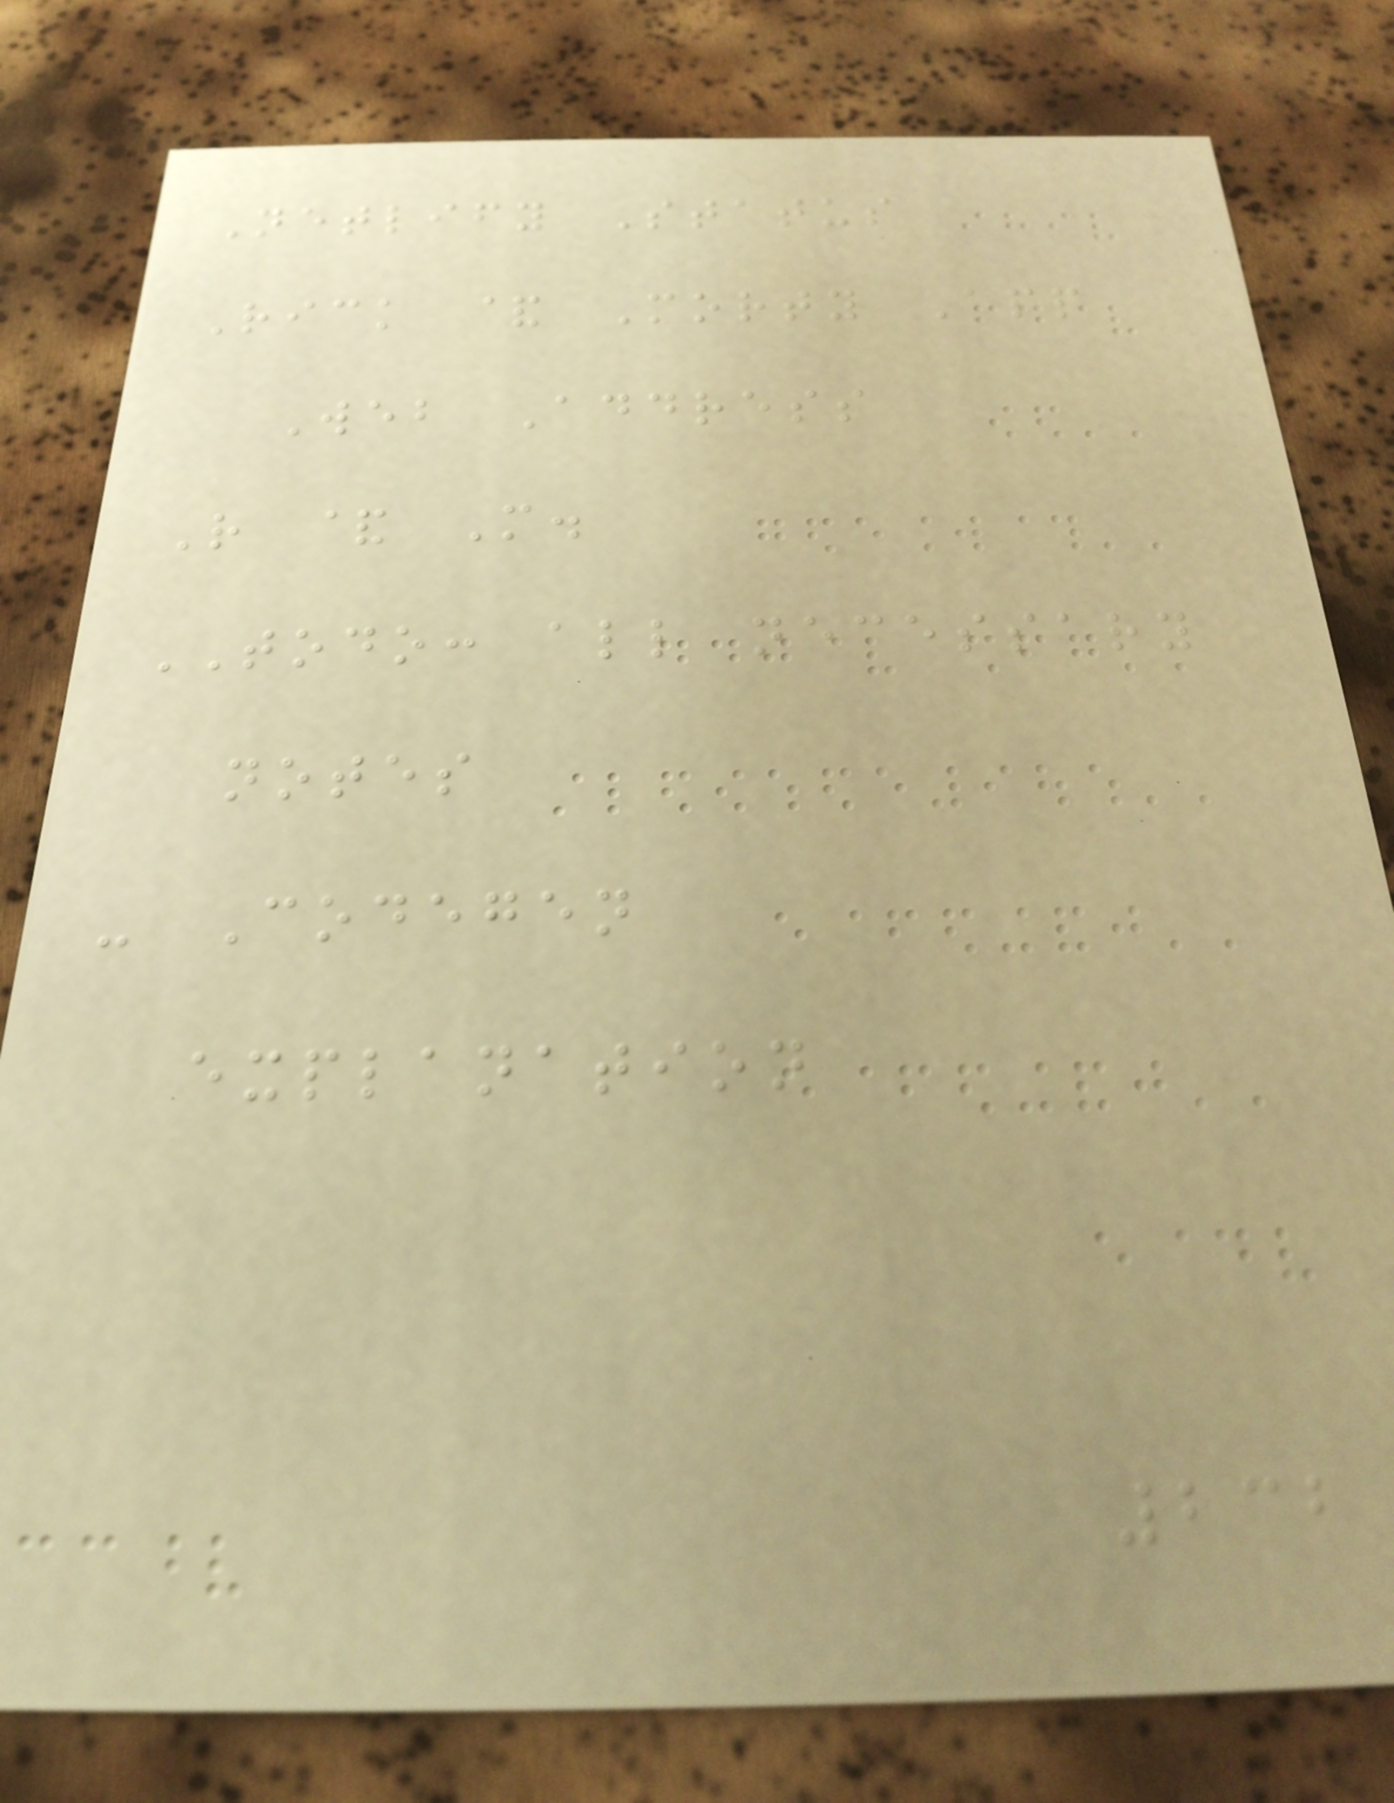Netlify Status
Rick & Morty App
Web Address
R & M.
TODO: all necessary
notes
- Codegen
explanation
232
